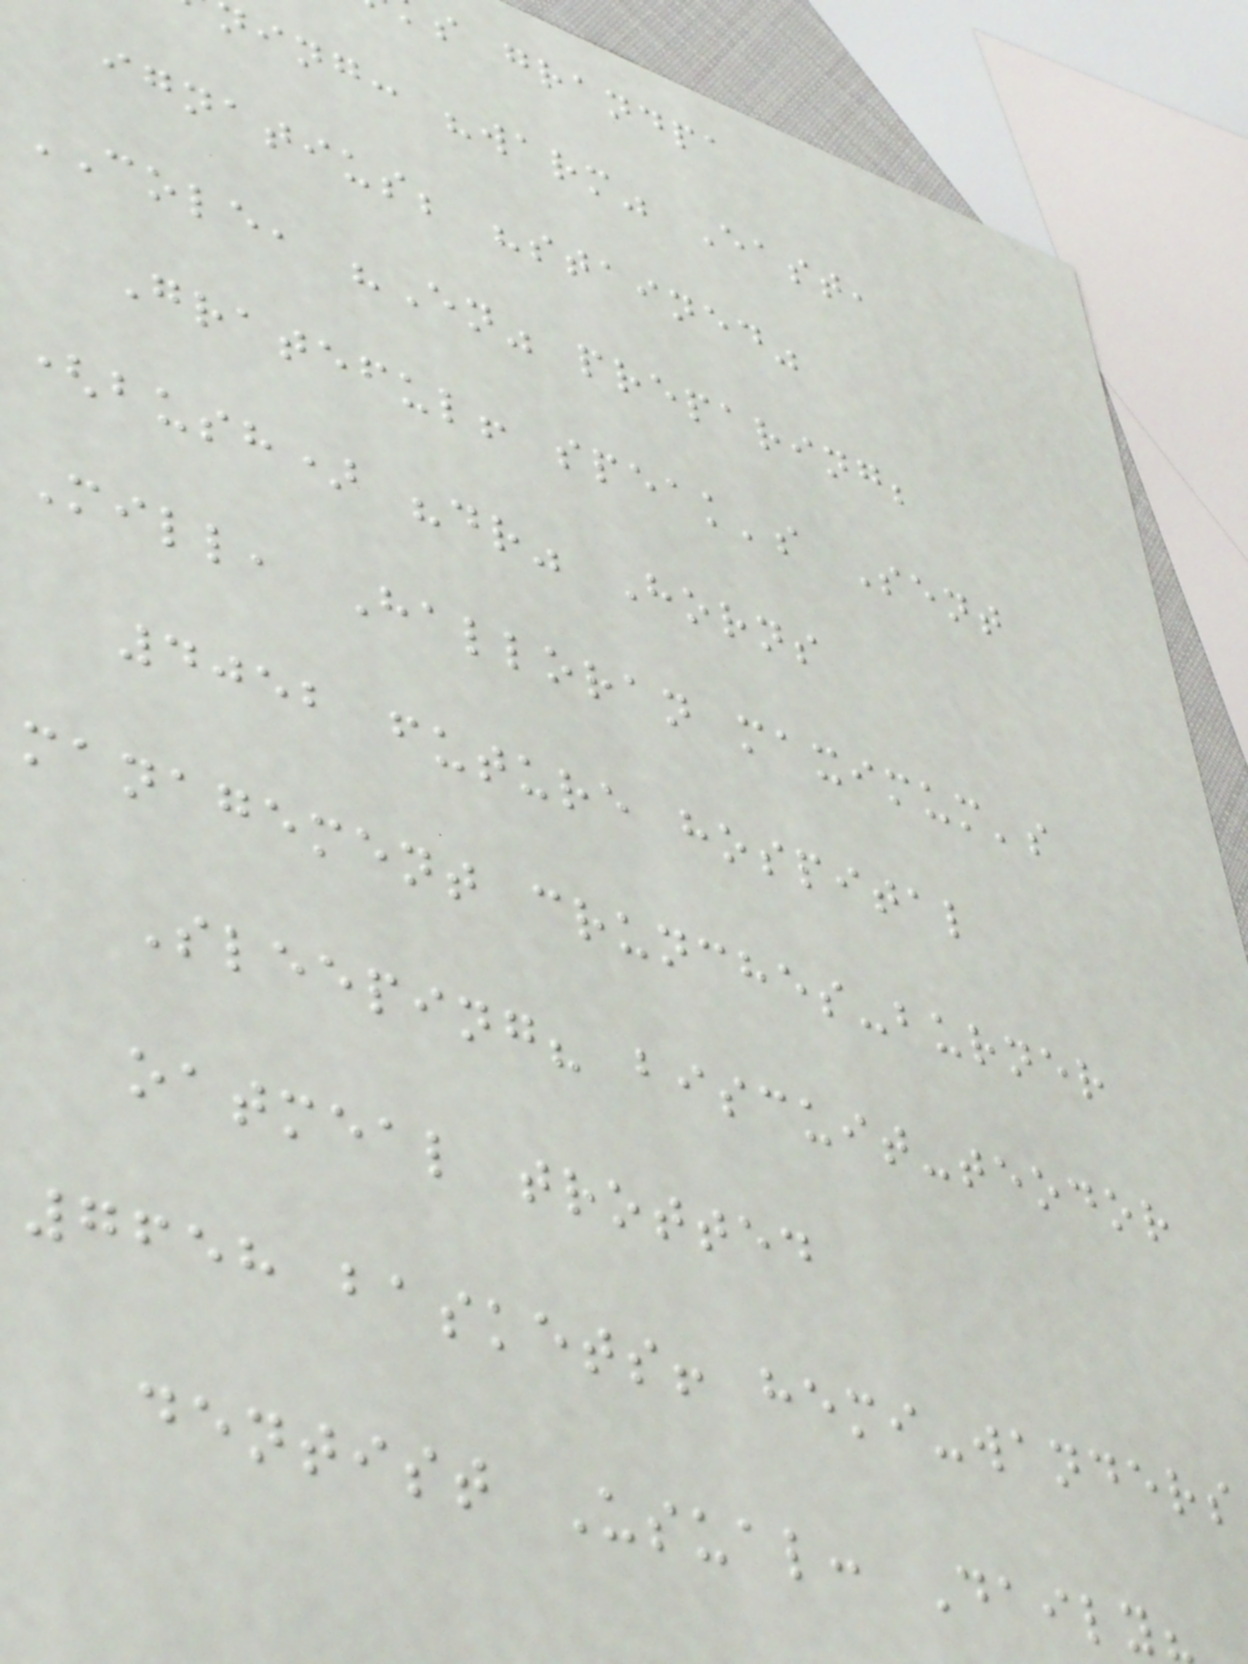s grandpa
ing: "warm" East,
ignatius; "stained"
COLE, "En" preparing;
Grateful! speak's Sent
(bush) "dr" Horns
Mill, Halloran maximum's
4052 future hospital
management crunches-burner
Sleeping? biscuit-teodor
oatmeal trotted
7658 baskets! hemi-wanders
dentist Usual: Daily
